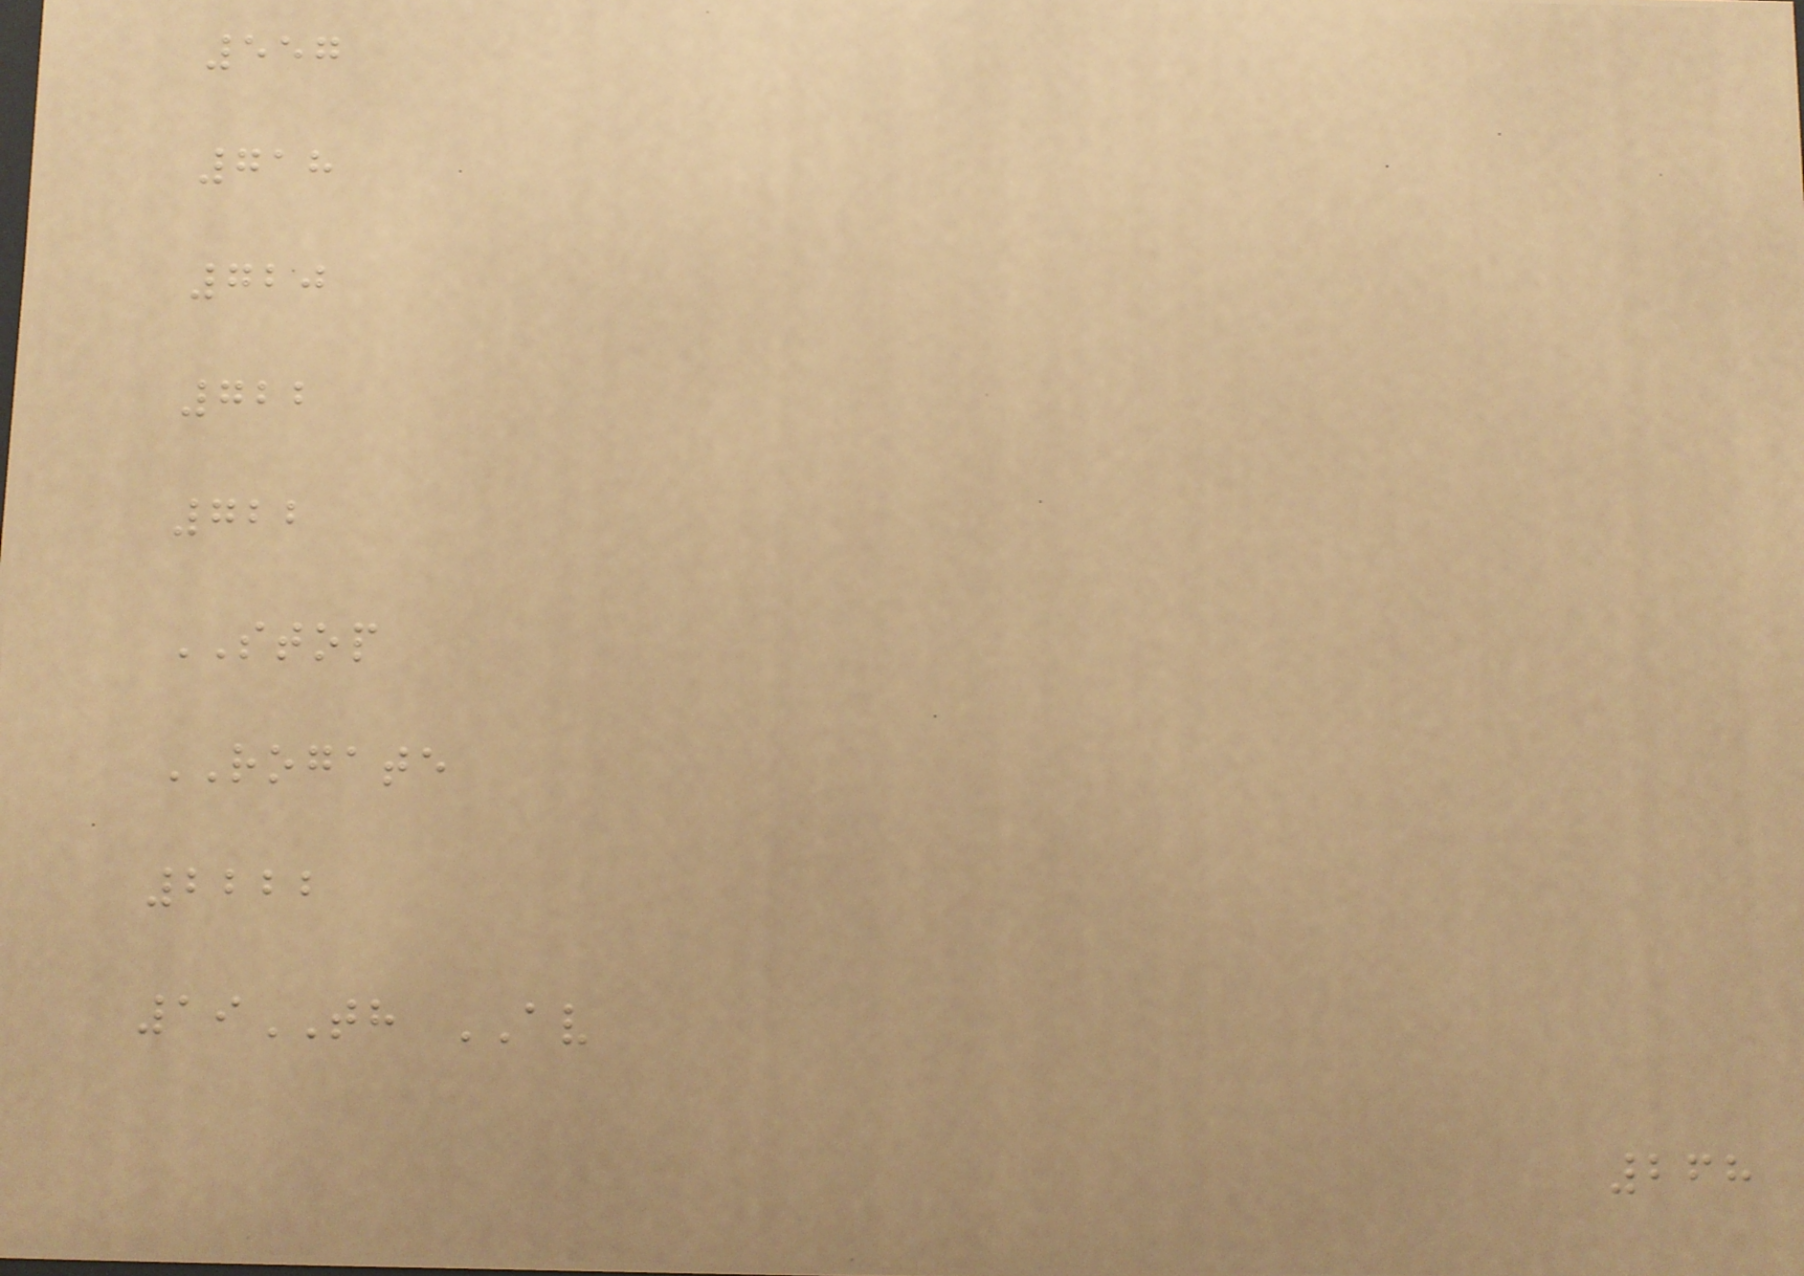557
718
720
722
722
STOP
ROGATE
2222
19TH AV
268
